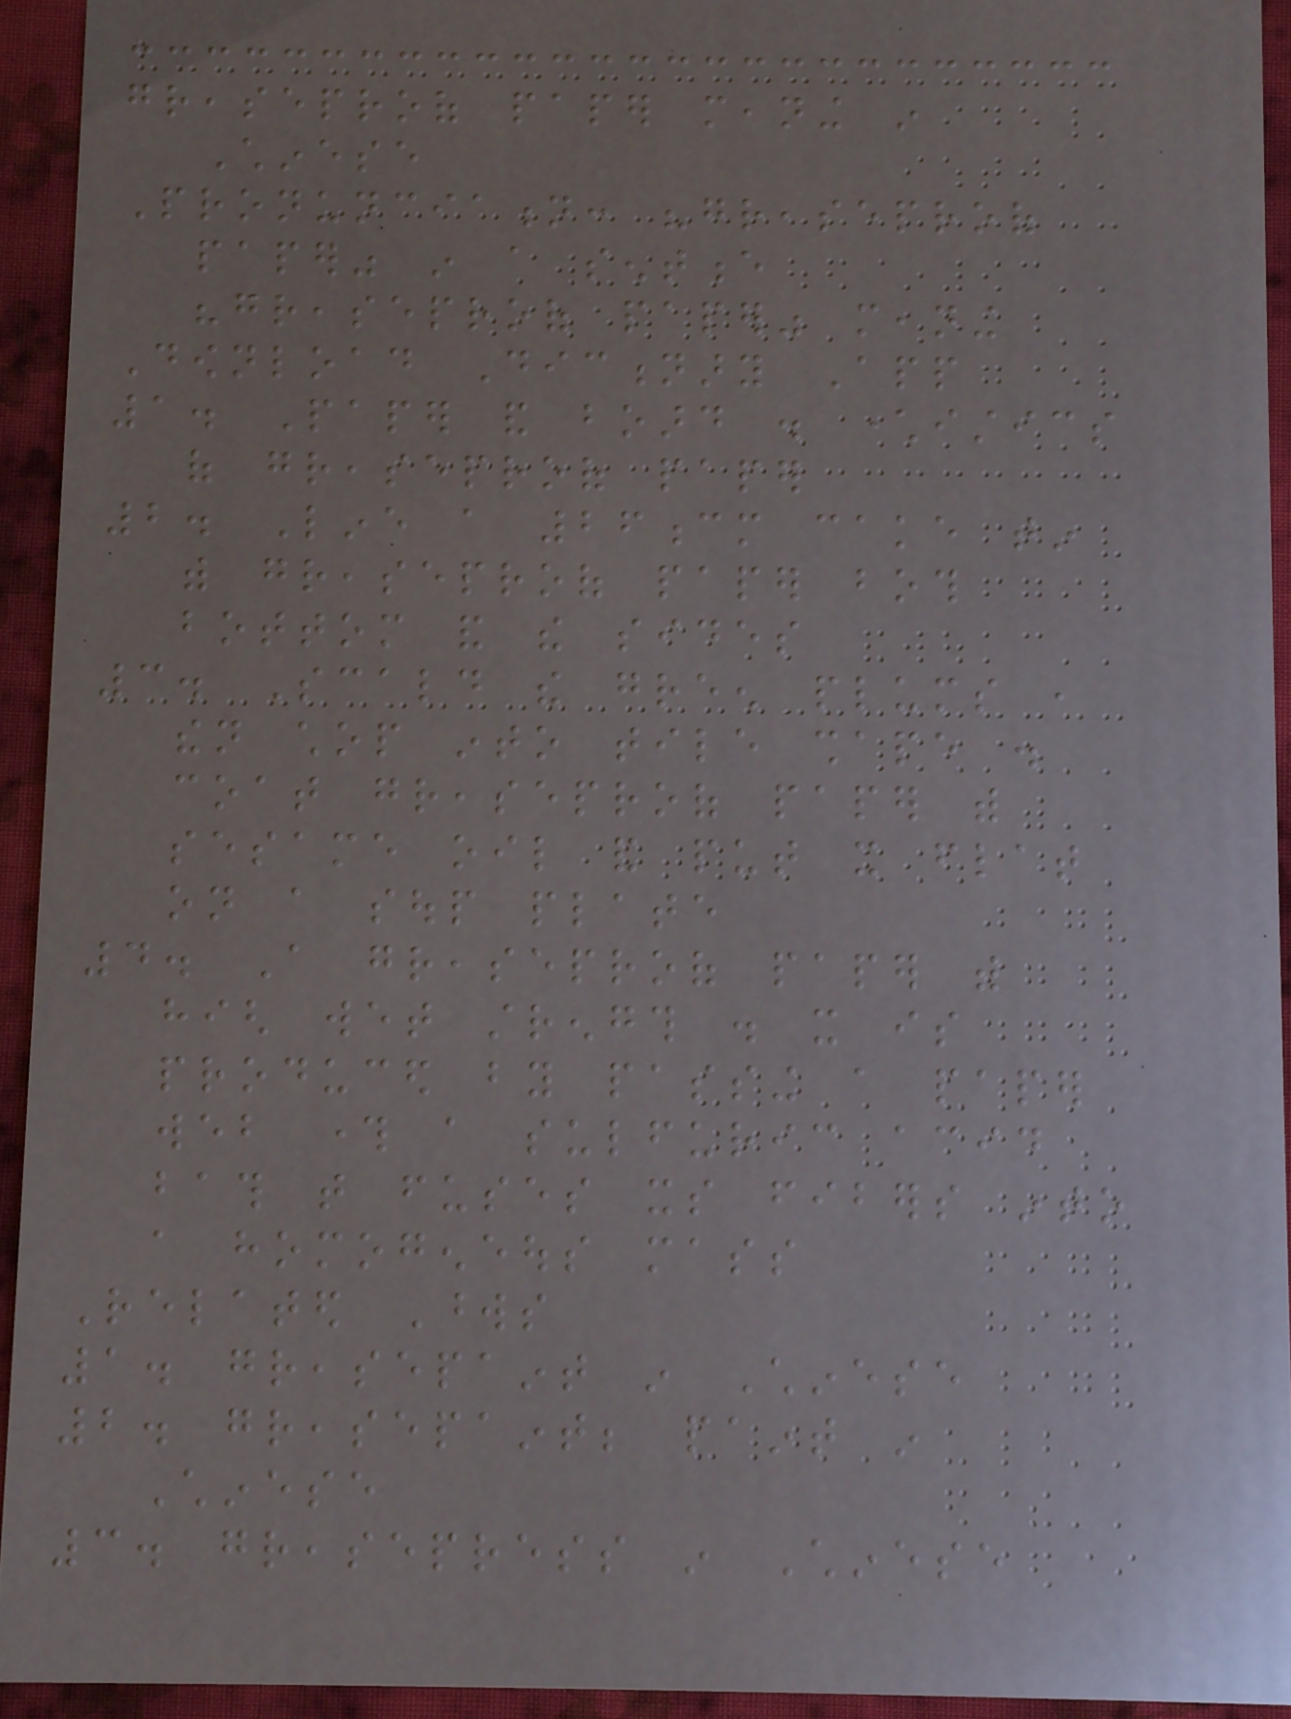greaseproof paper meaning in
Chinese
Pronunciation: "greaseproof
paper" in a sentence
"greaseproof paper" meaning
Download Dictionary App
1. Paper and board . characteristics
of greaseproof paper
2. Line a 26cm cake tin
with greaseproof paper both
bottom and the sides
3. Scald the green plums ,
then chop into tile shape .
coat greaseproof paper with
sesame oil and put it flat
on a soup plate
4. A greaseproof paper with
high wet strength . it is
produced by passing a paper
web through a sulfuric acid
bath that fuses its fibers into
a homogeneous mass
Related Words
1. greasepaint in Chinese
2. greasepaint; paint in
Chinese
3. greasepress in Chinese
